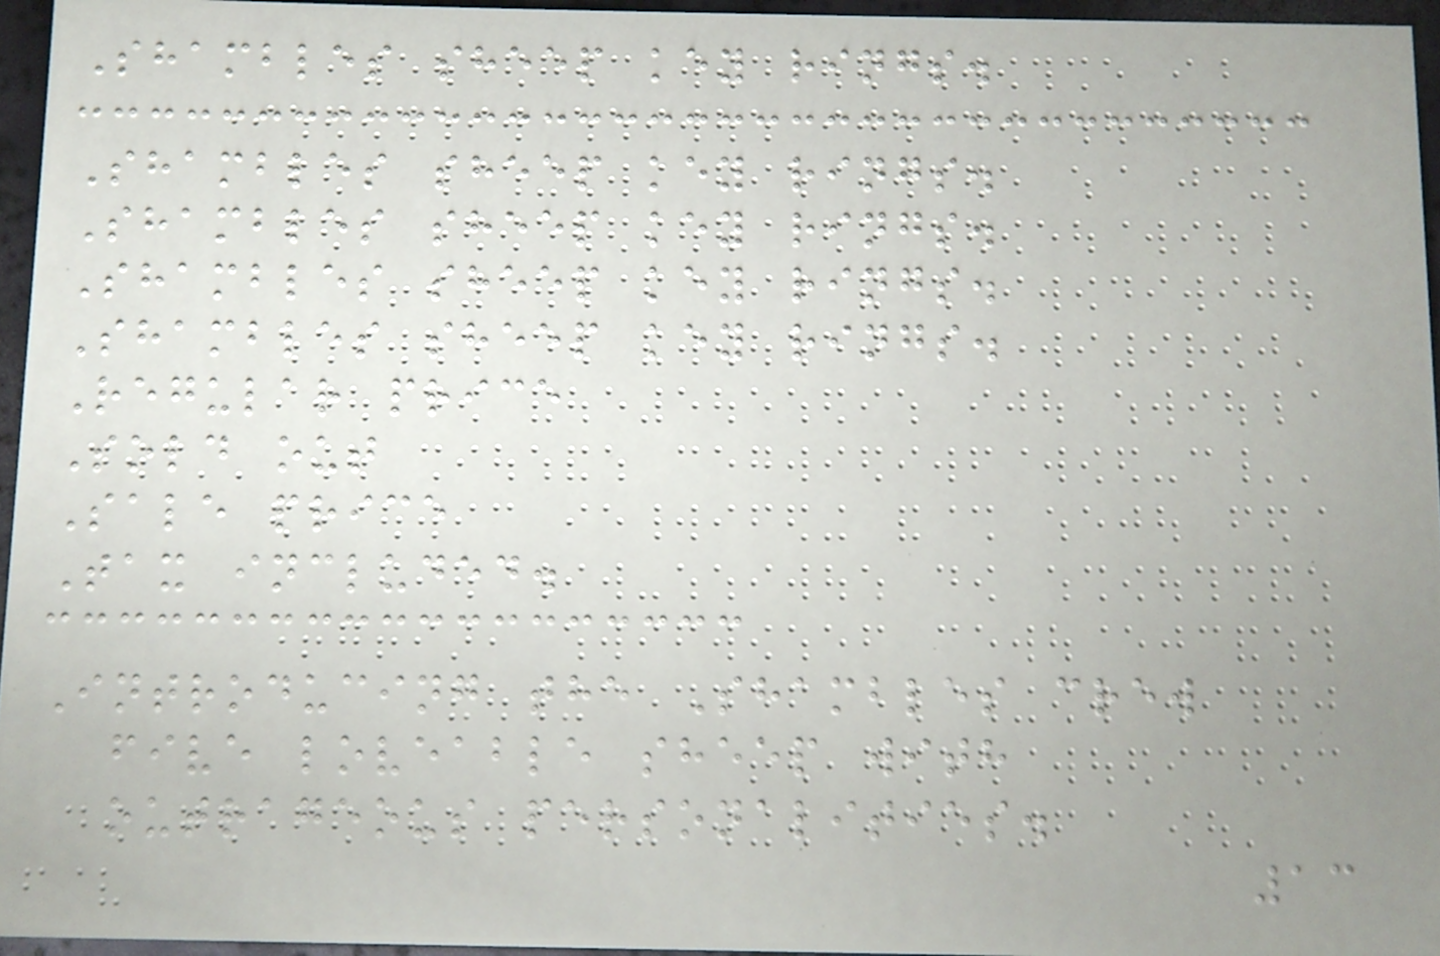Shambles sheep key rings.
Shambles sheep key rings.
Shambles sheep key rings.
Shambles sheep key rings.
Shambles sheep key rings.
Regular price
Sold out
Sale price
Tax included.
Introducing the Shambles crew
five loveable sheep with
outrageous personalities.
13
